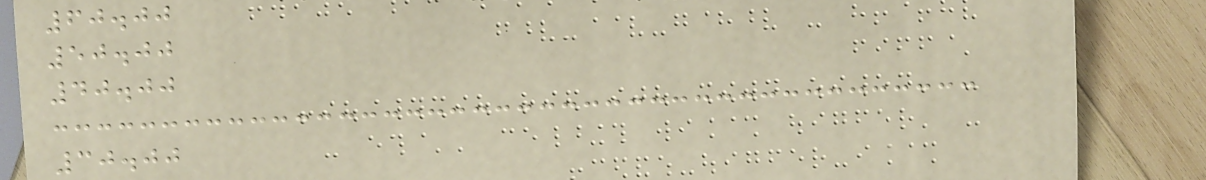60.00
50.00
40.00
30.00
